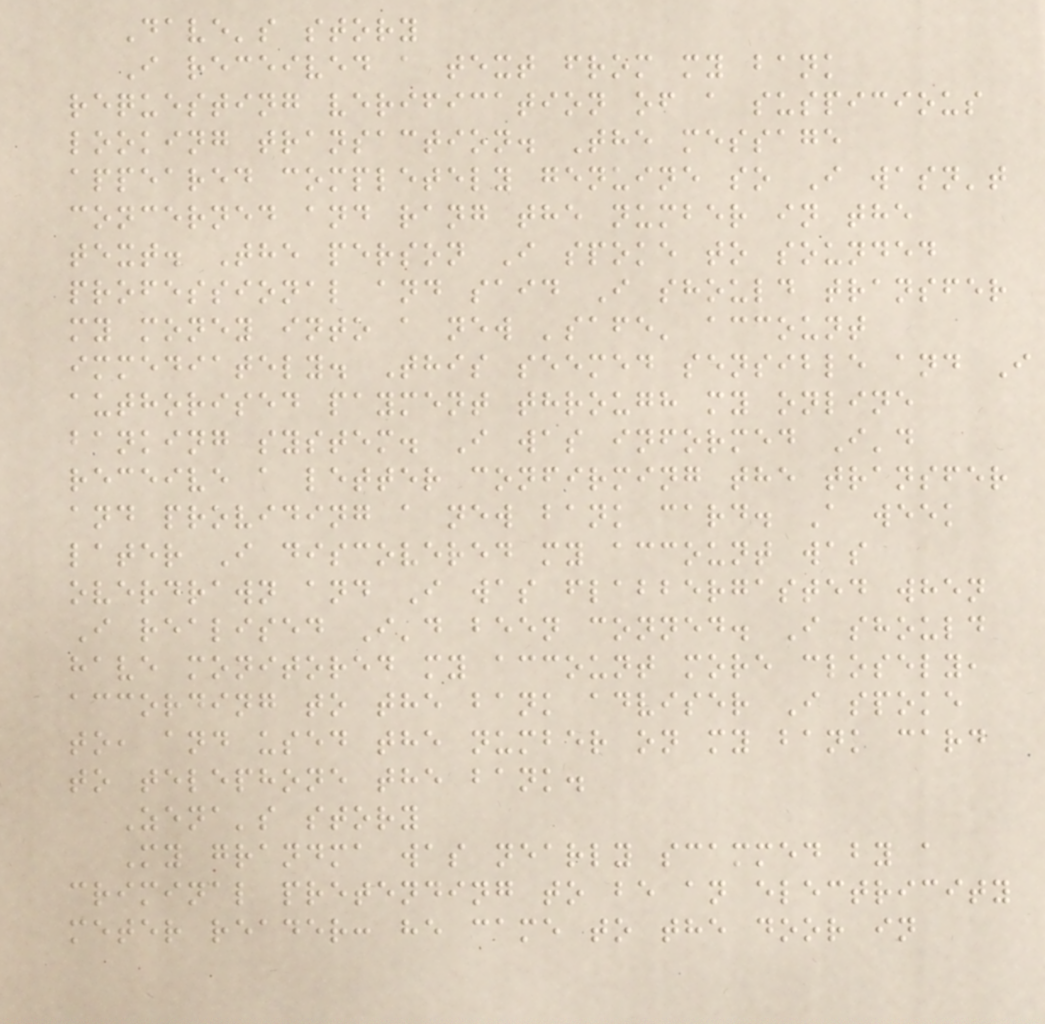Dave's story
I received a text from my bank
requesting verification of a suspicious
looking transaction. The message
appeared completely genuine so I wasn't
concerned and rang the number in the
text. The person I spoke to sounded
professional and said I should transfer
my money into a new 'safe' account
immediately. This seemed sensible and I
authorised payment through my online
banking system. I was informed I'd
receive a letter confirming the transfer
and providing a new bank card. A week
later I discovered my account was
overdrawn and I was flabbergasted when
I realised I'd been conned. I should
have monitored my account more closely,
according to the bank adviser I spoke
to, and used the number on my bank card
to telephone the bank.
Zena's story
My grandma was nearly scammed by a
criminal pretending to be an electricity
meter reader: he came to the door in
